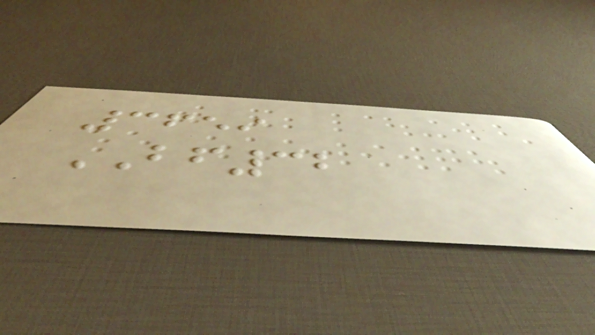3659
BF32
